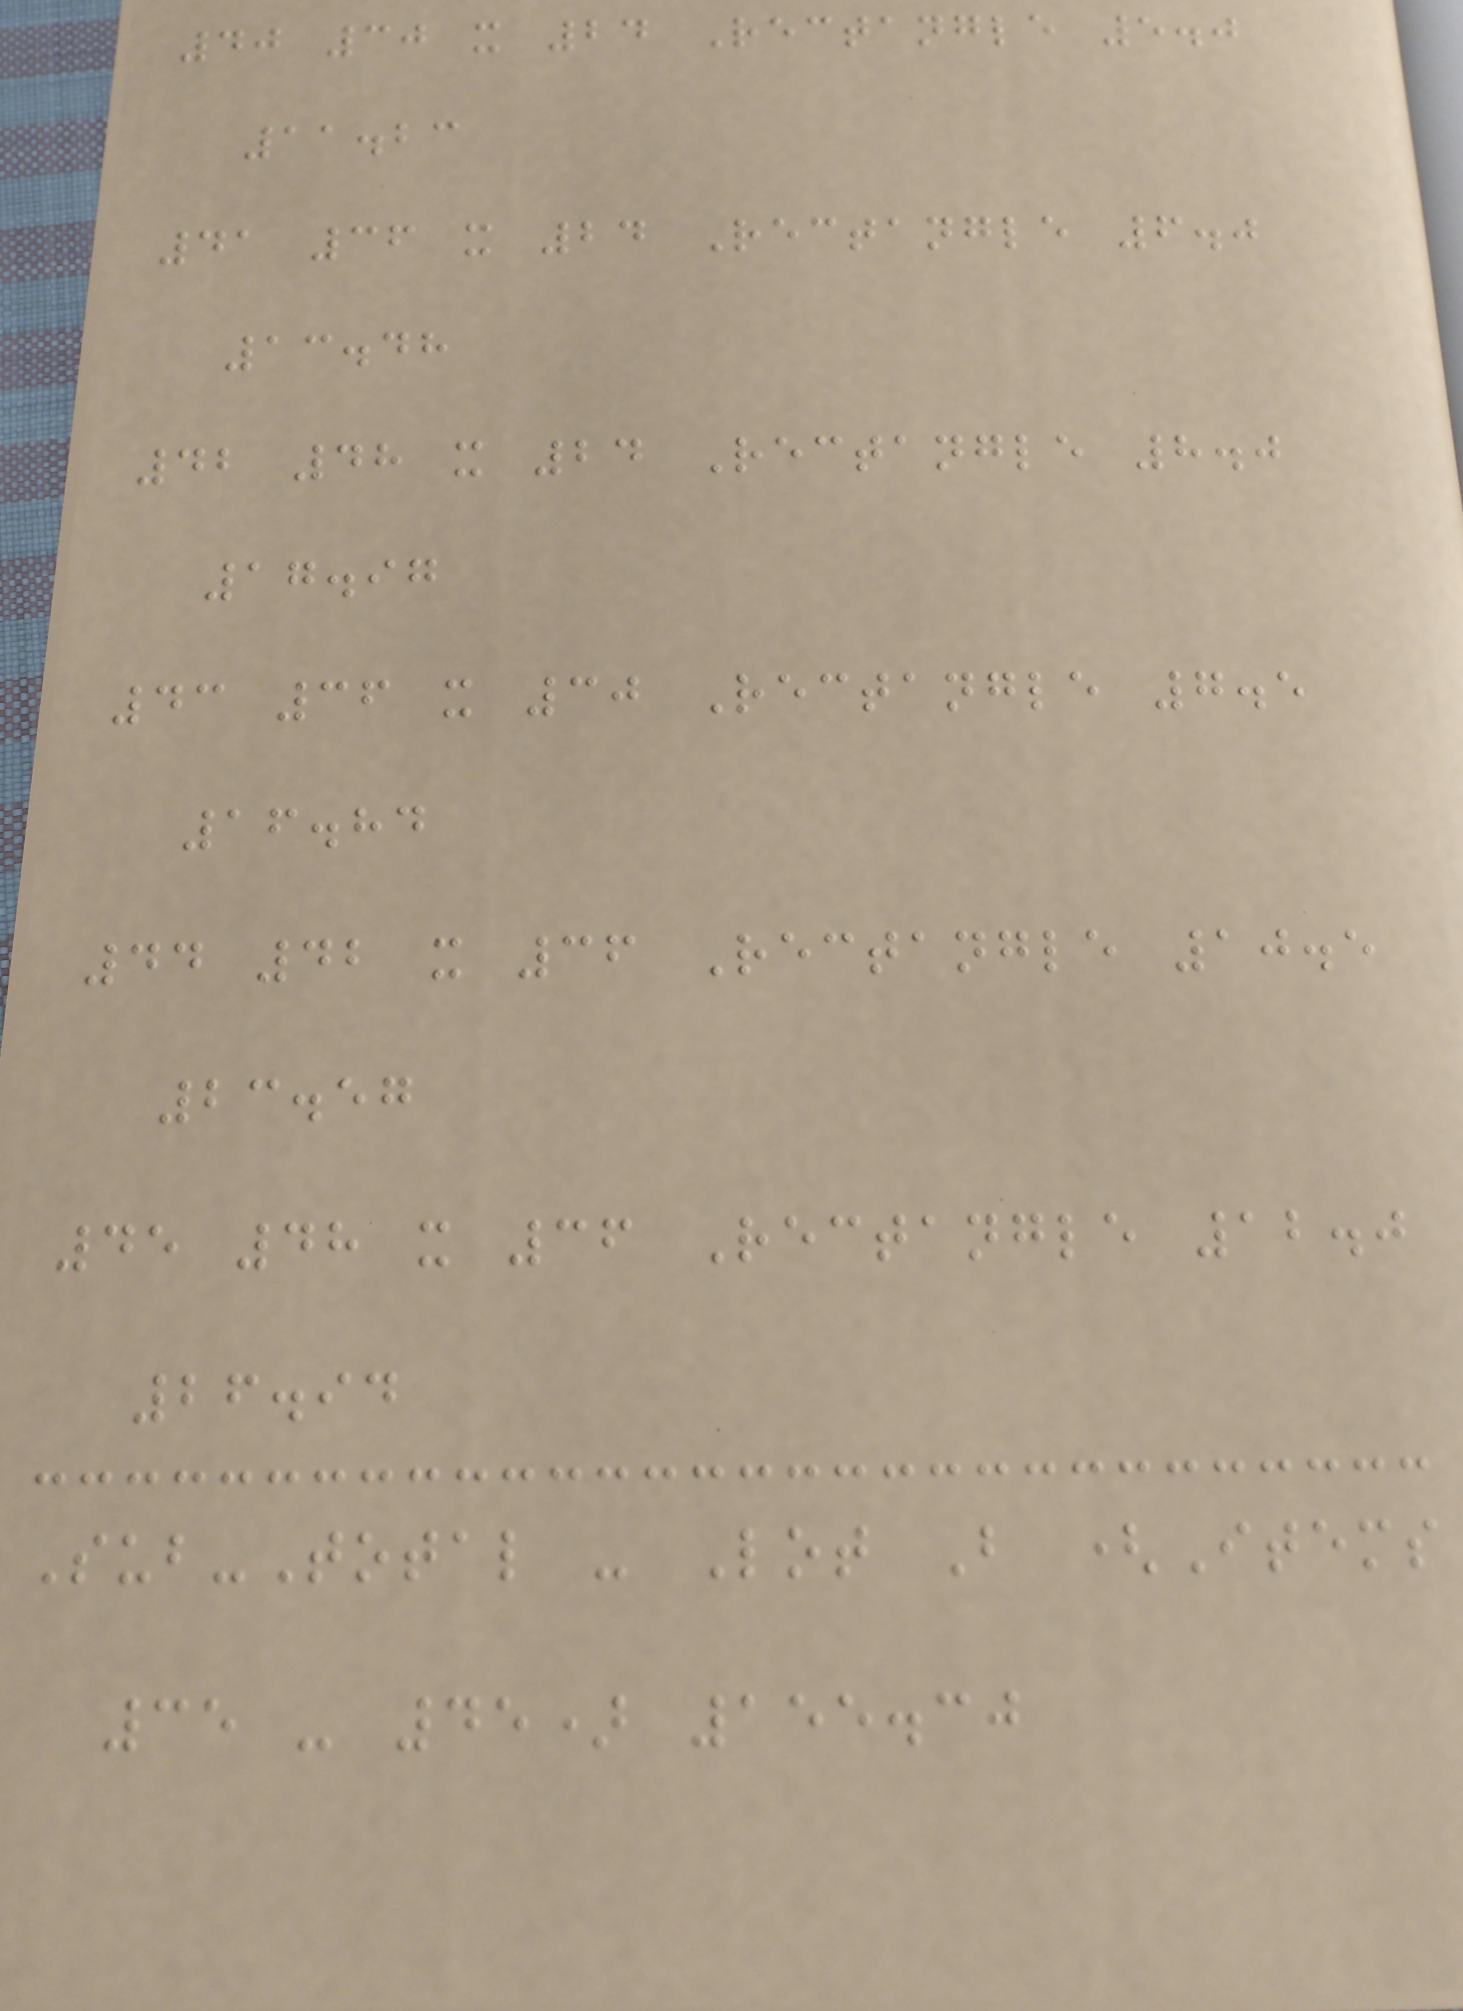40 30 x 24 Rectangle 5.0
11.23
41 36 x 24 Rectangle 6.0
13.48
42 48 x 24 Rectangle 8.0
17.97
43 36 x 30 Rectangle 7.5
16.84
44 42 x 36 Rectangle 10.5
23.57
45 48 x 36 Rectangle 12.0
26.94
Sub-Total - Lot B (Items
35 - 45) 155.30
